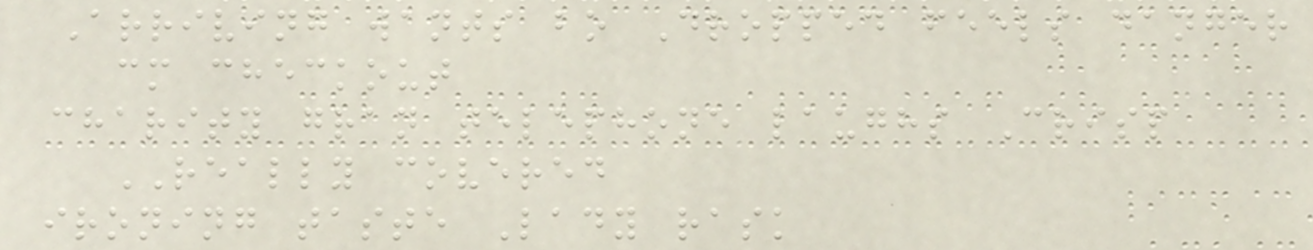Arriving wants bo Dropped feels danger
cm checkout
charity gran telephone laughs Crisp
REALLY covered
ironing taste Lady rask
